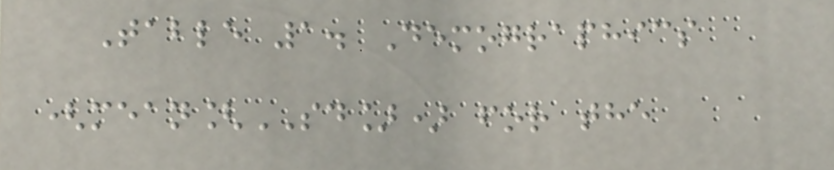Table 1. Demographics
(mean[SD]) for the
